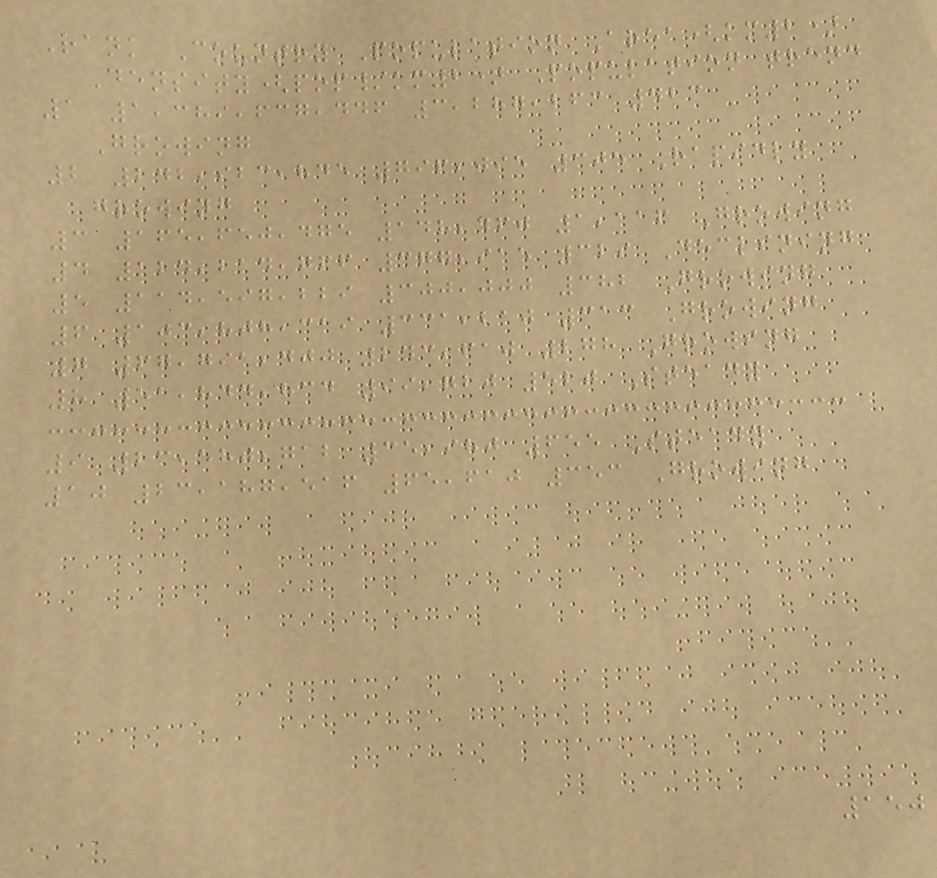Rank Country Population Area(km2)
Density(pop/km2) Population trend
1 1,389,637,446 3,287,263 423
Growing
2 242,923,845 796,095 305 Rapidly
growing
3 165,650,475 148,460 1,116 Growing
4 124,214,766 377,915 329 Declining
5 114,597,229 300,000 382 Growing
6 103,808,319 331,210 313 Growing
7 67,791,400 243,610 278 Growing
8 51,844,834 99,720 520 Steady
9 23,580,712 35,980 655 Steady
10 23,187,516 65,610 353 Growing
150
